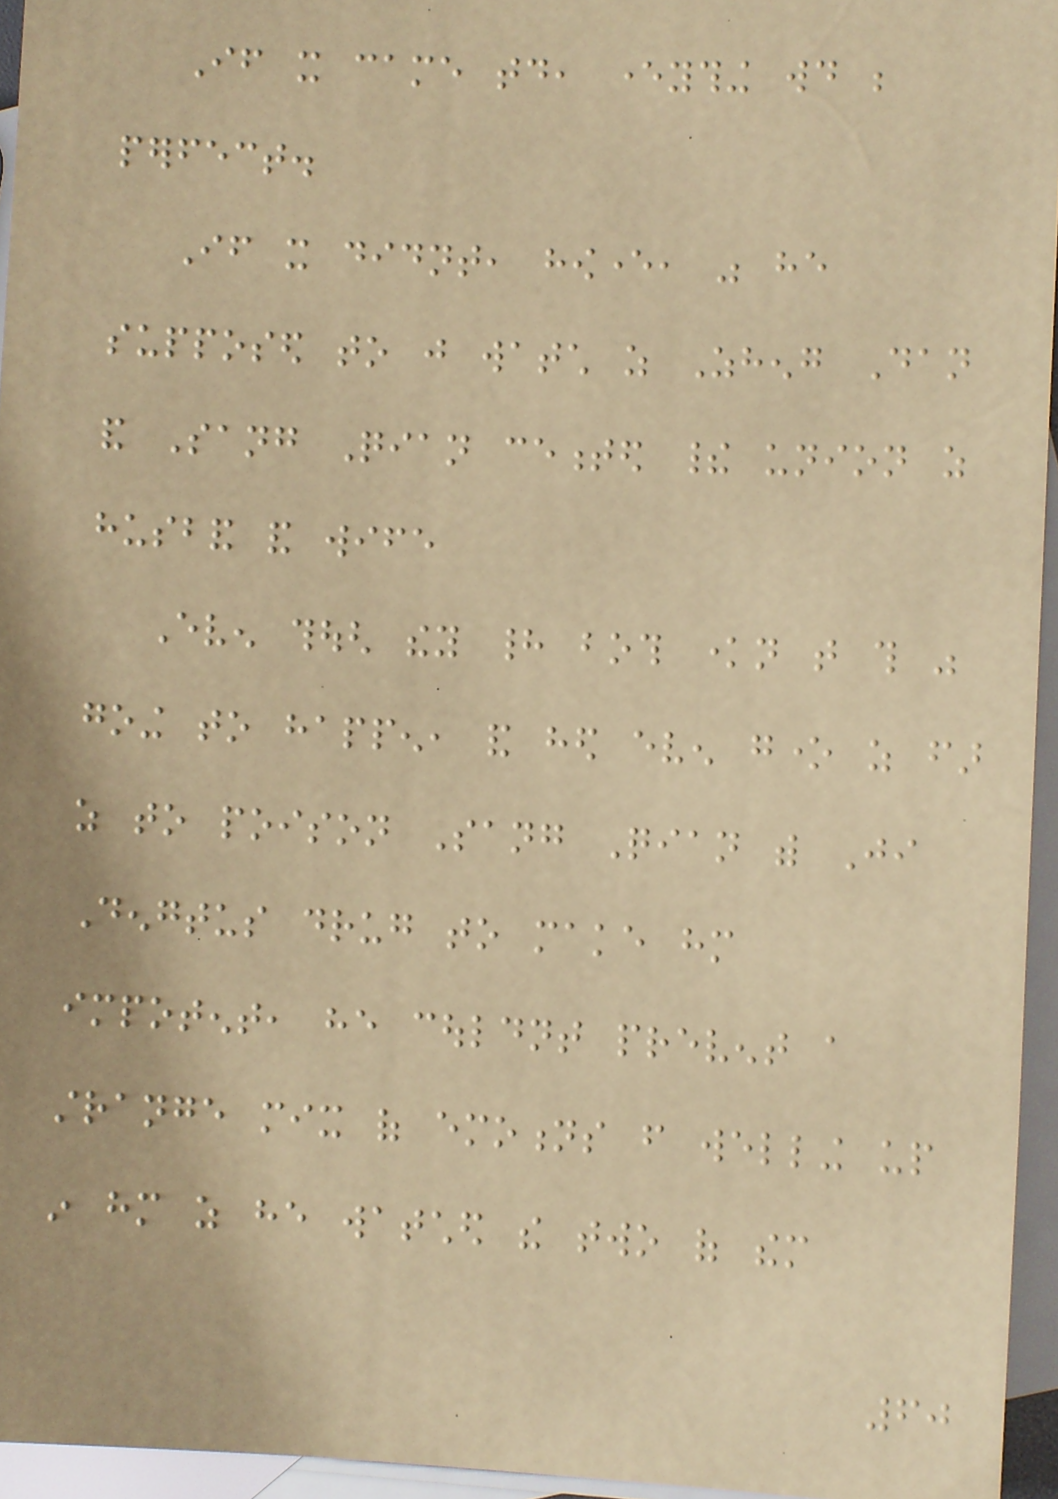If it came today, everything would be
perfect.
If it didnt, however, was he
supposed to just watch as Zheng Dan
and Sang Qian cemented their union as
husband and wife
Even though they had both known that this was
going to happen, and hed even gone as far
as to poison Sang Qian with Ji
Dengtus drug to make him
impotent, he couldnt prevent a
strange mix of emotions from welling up
in him as he watched the two of them
60
